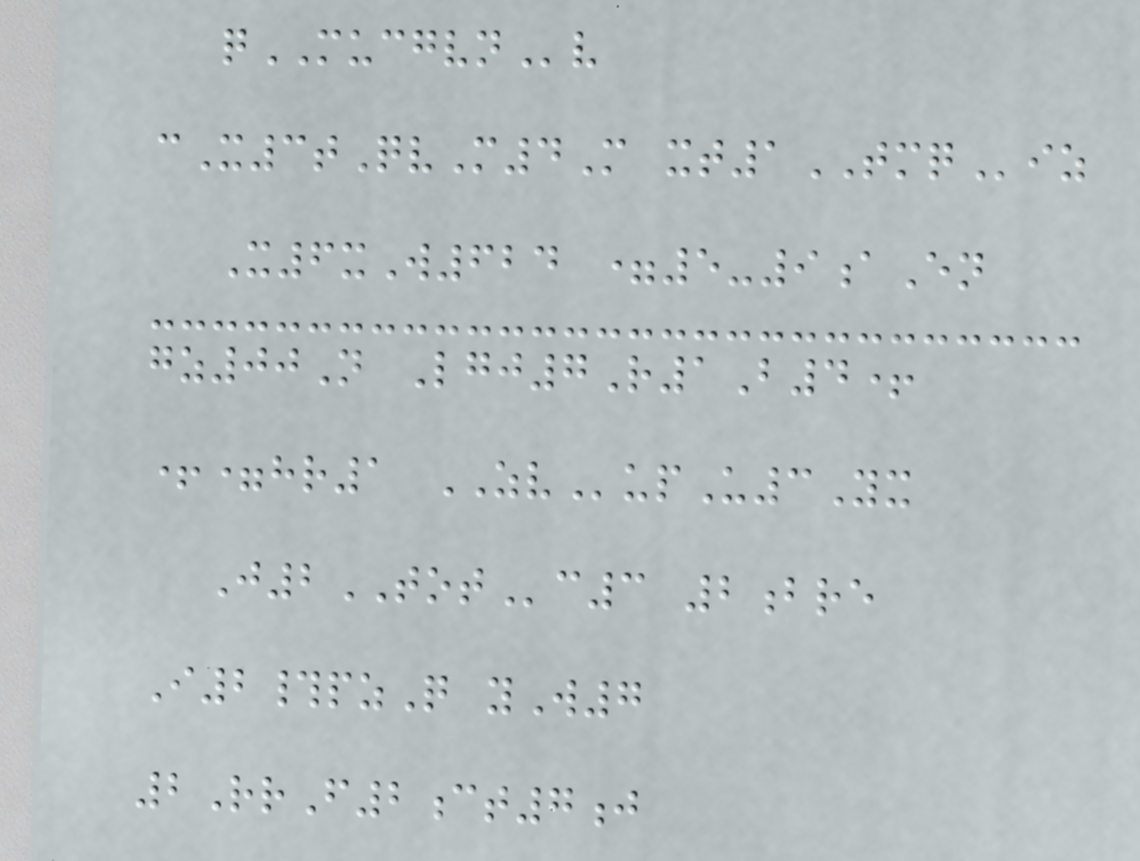qMUCGVNv
cX3tQvM4M xt1TMQiz
X6xW624 =5-9aEn
gz00N Lgj7R1B4+
+=hr1 ZVupU3Yx
J2TOTc3 2bre
I2#pzQ yW7
2RrF2ct7j
